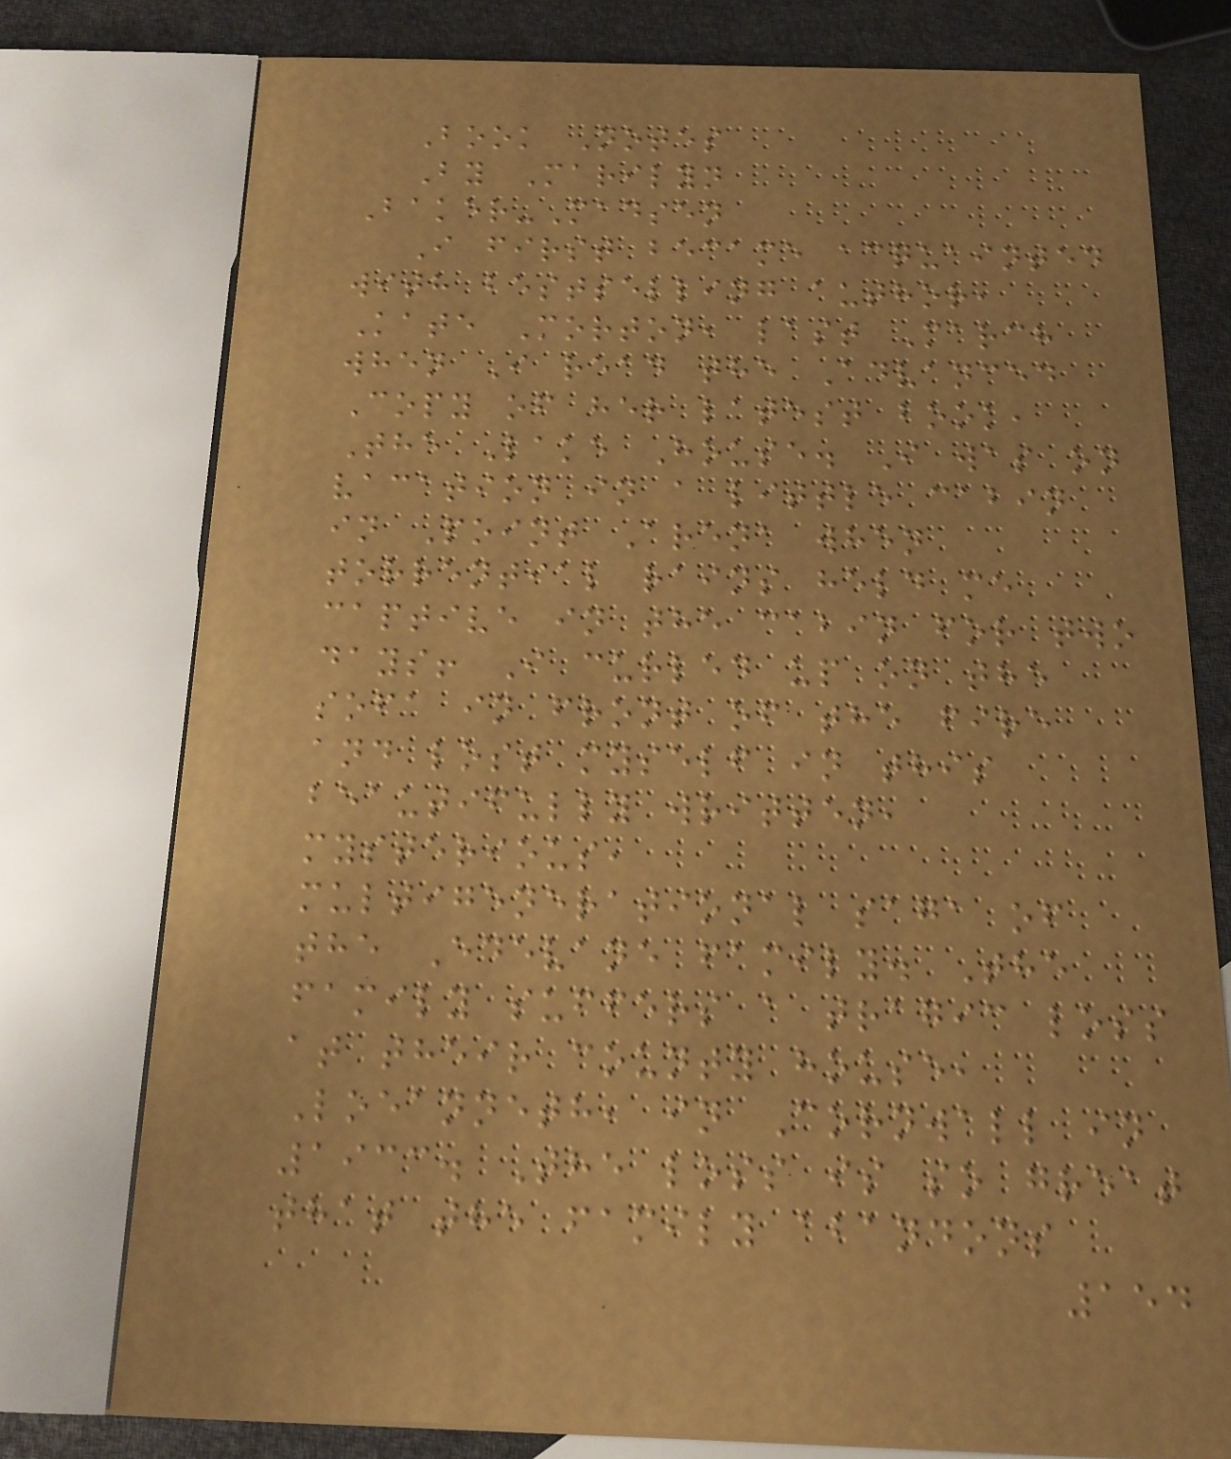Book Notes
By Marilyn
Baker-Madsen
I first became acquainted
with bestselling author,
Kate Morton, last March
when I read the Advanced
Copy of her latest book,
The Lake House. I was on
vacation in a little cabin
in Point Arena when
torrential rains held me
captive in the cabin for two
days! I curled up on the
sofa in front of the fire
and lost myself in this
beautifully written,
mysterious,
multigenerational saga of
the Edevane family. The
family suffers a tragic loss
at their county house,
Loeanneth, in Cornwall in
1933. The loss is so great
that the family abandons
154
